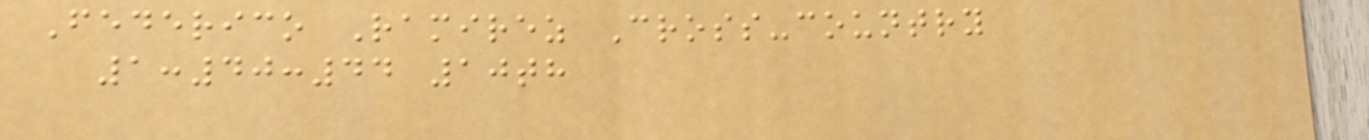Federico Ramirez Cross-country
1:40:44 10th
